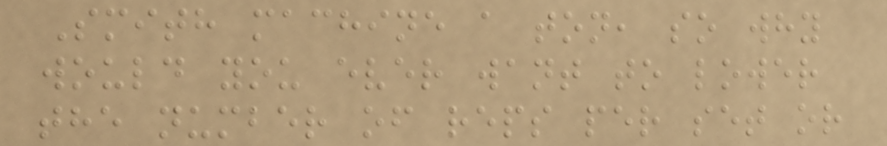Smith machine a ton, so why
would you ever want to lower
the number of reps per set or
